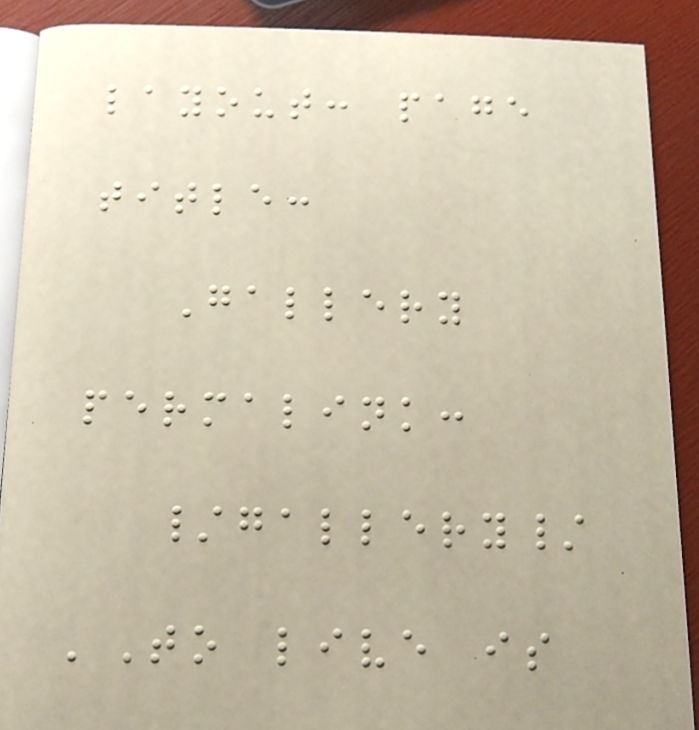layout: page
title:
Gallery
permalink:
/gallery/
'To live is
